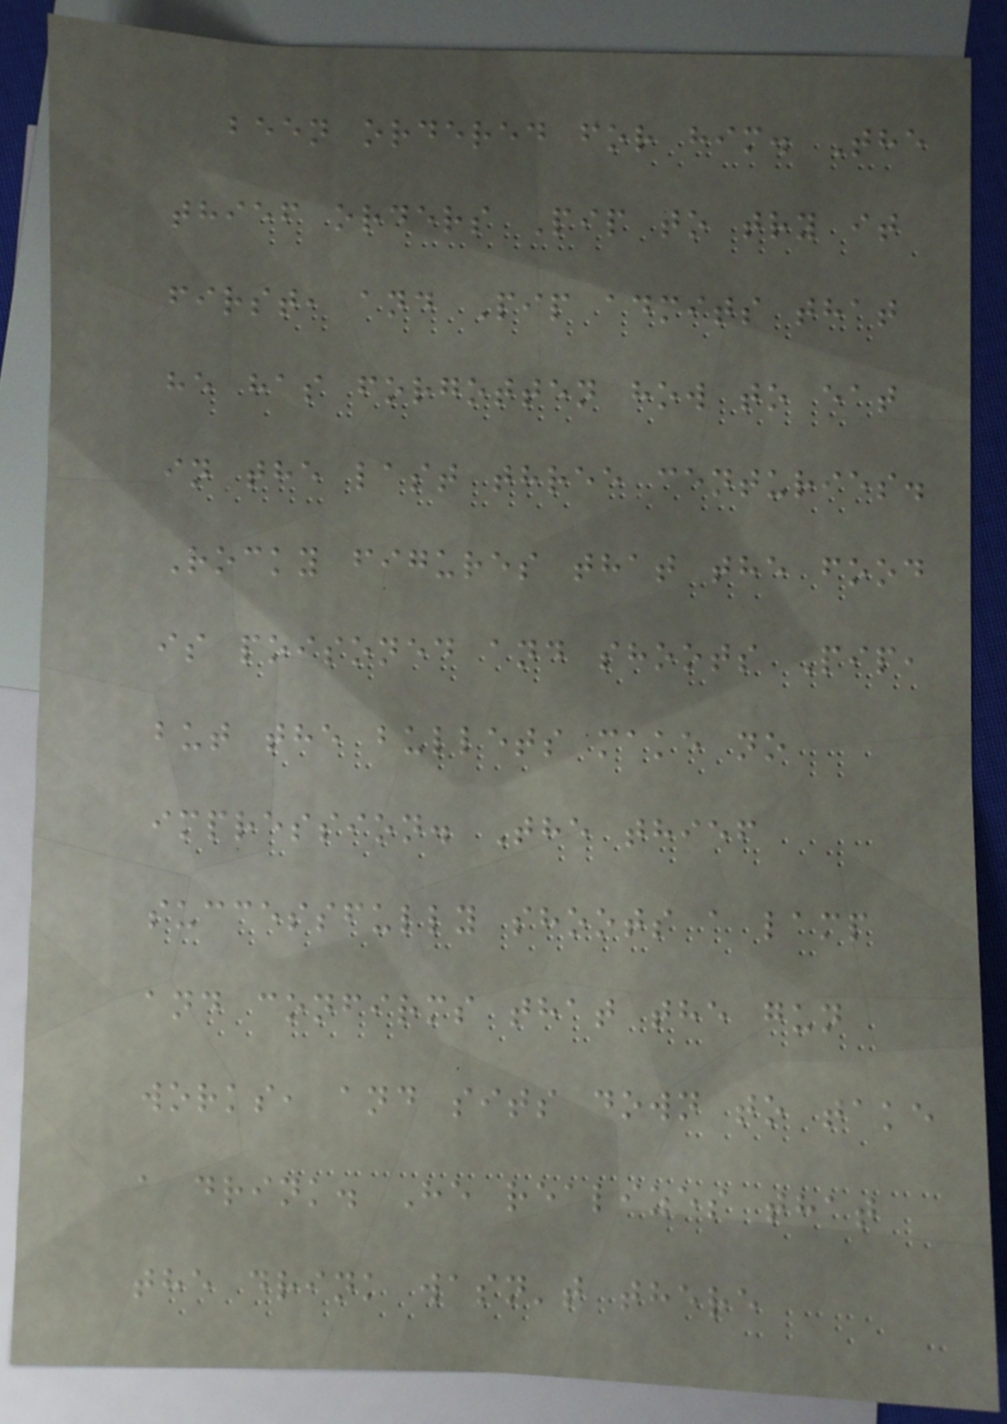been ordered for him. The
thief orders Pip to try it
first, and Pip admits that
he has forgotten how to eat
in the last three centuries.
Rocky figures that the food
is poisoned and shoots Pip,
but the bullets make no
impression. The thief
successfully shoots a lamp
and confirms that the gun
works, and sits down to take
a drink. He realizes that
the drink wasn't there
